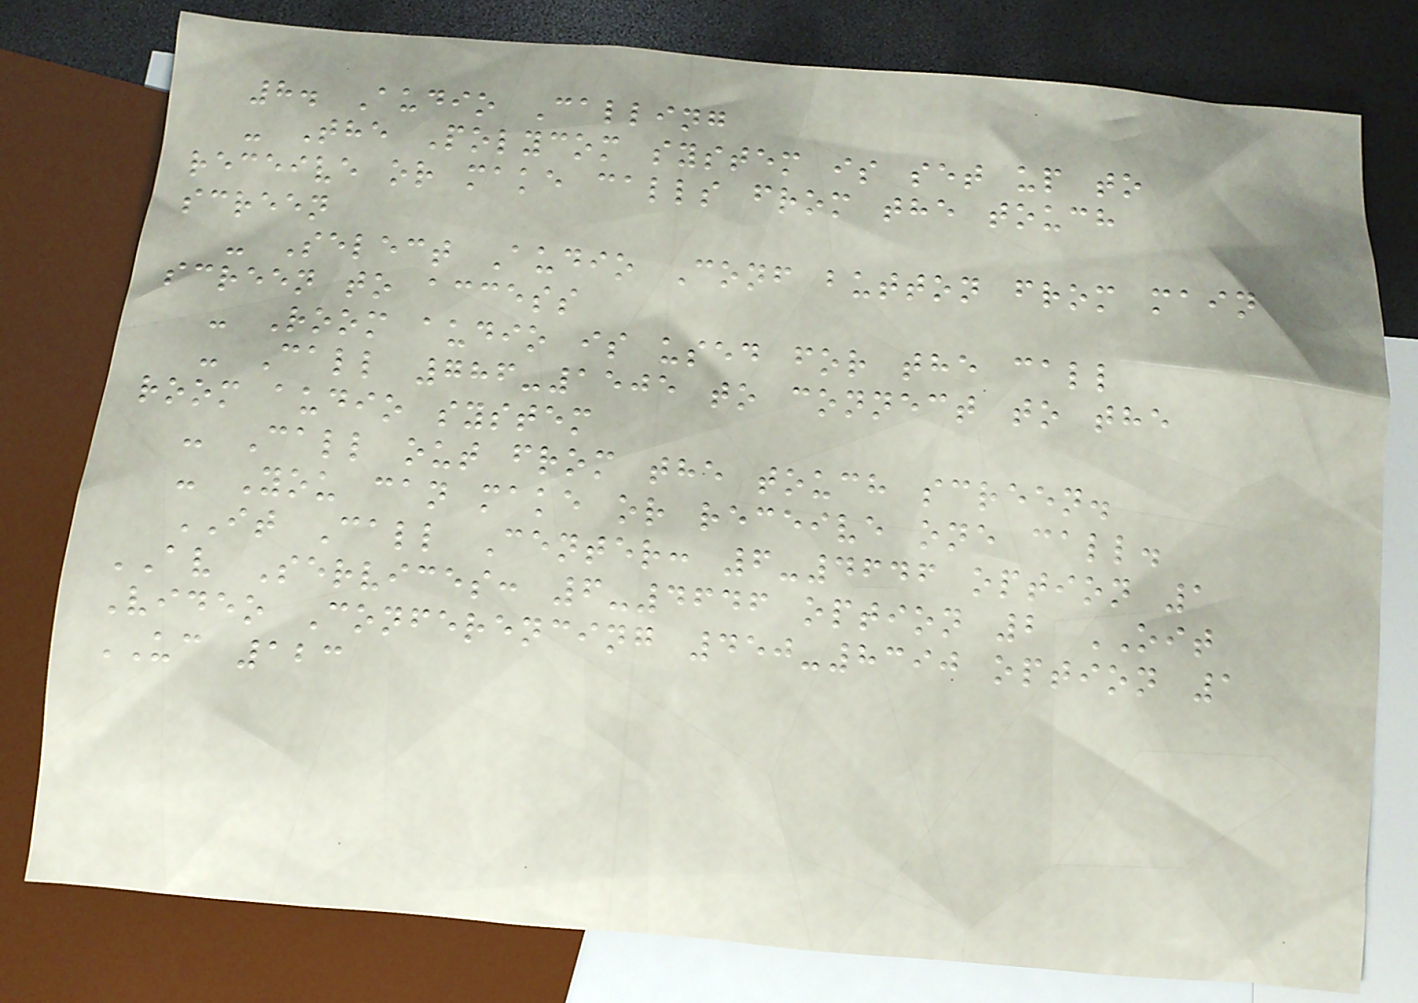8. Audio Calling
- The Polycom system is set up to
receive or make calls from the touch
screen
- Select Audio Conf button from main
screen to access
- Room audio is used for the call
- Call 786-1505 to connect to the
room audio system
- Call out from the touch screen.
- You can make or receive one call.
IT Call Center: 6-4646 option 1
AV Services: 6-4646 option 2 OIT
Video Conferencing 450-8390 option 1
UC 123
